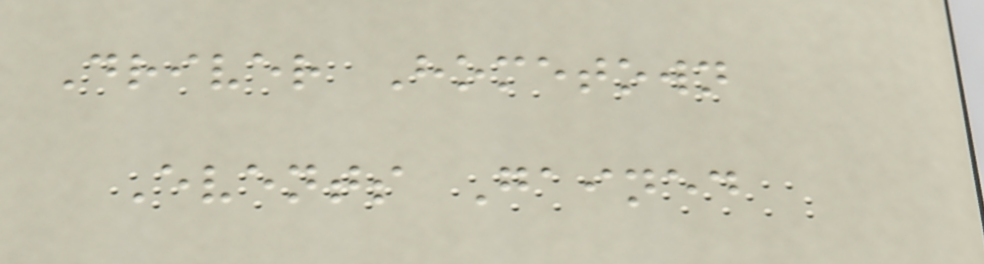Driver Hometown
Events Gained
